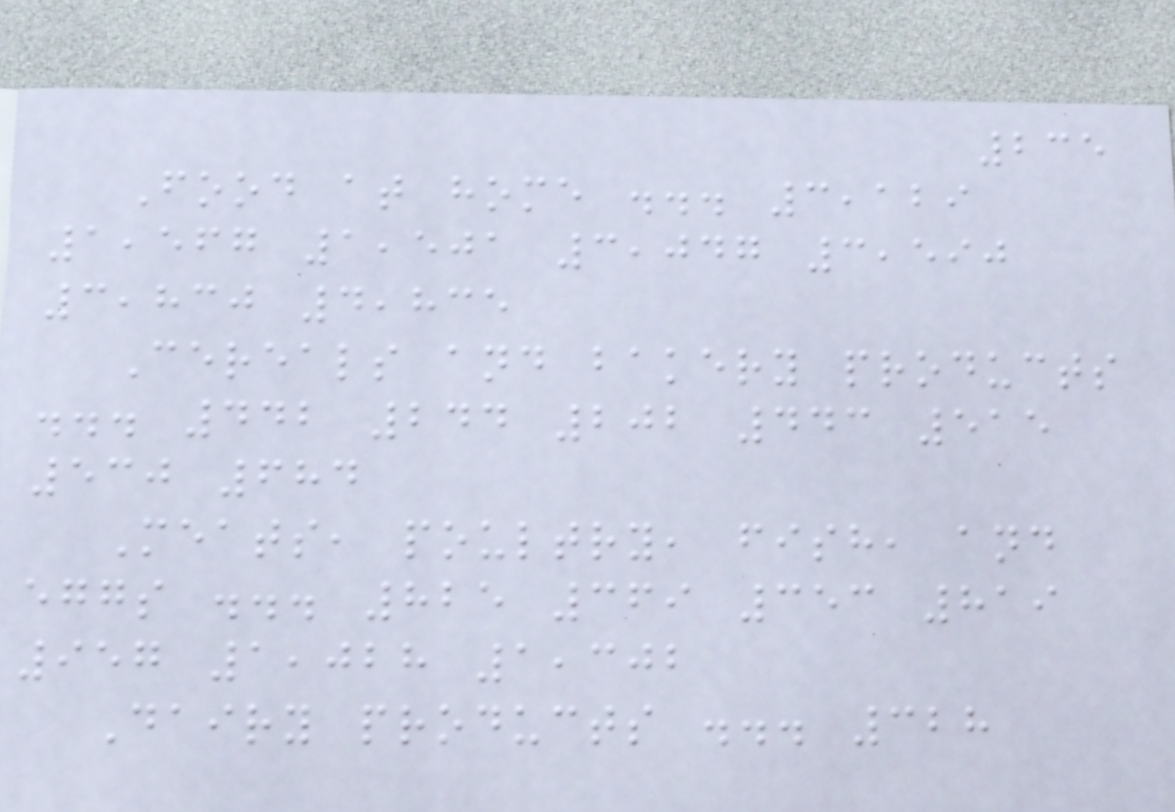235
Food at home ... 3,129
1,567 1,501 3,047 3,590
3,830 4,835
Cereals and bakery products
... 442 244 202 443 515
530 684
Meats, poultry, fish, and
eggs ... 825 369 353 819
957 1,028 1,302
Dairy products ... 328
